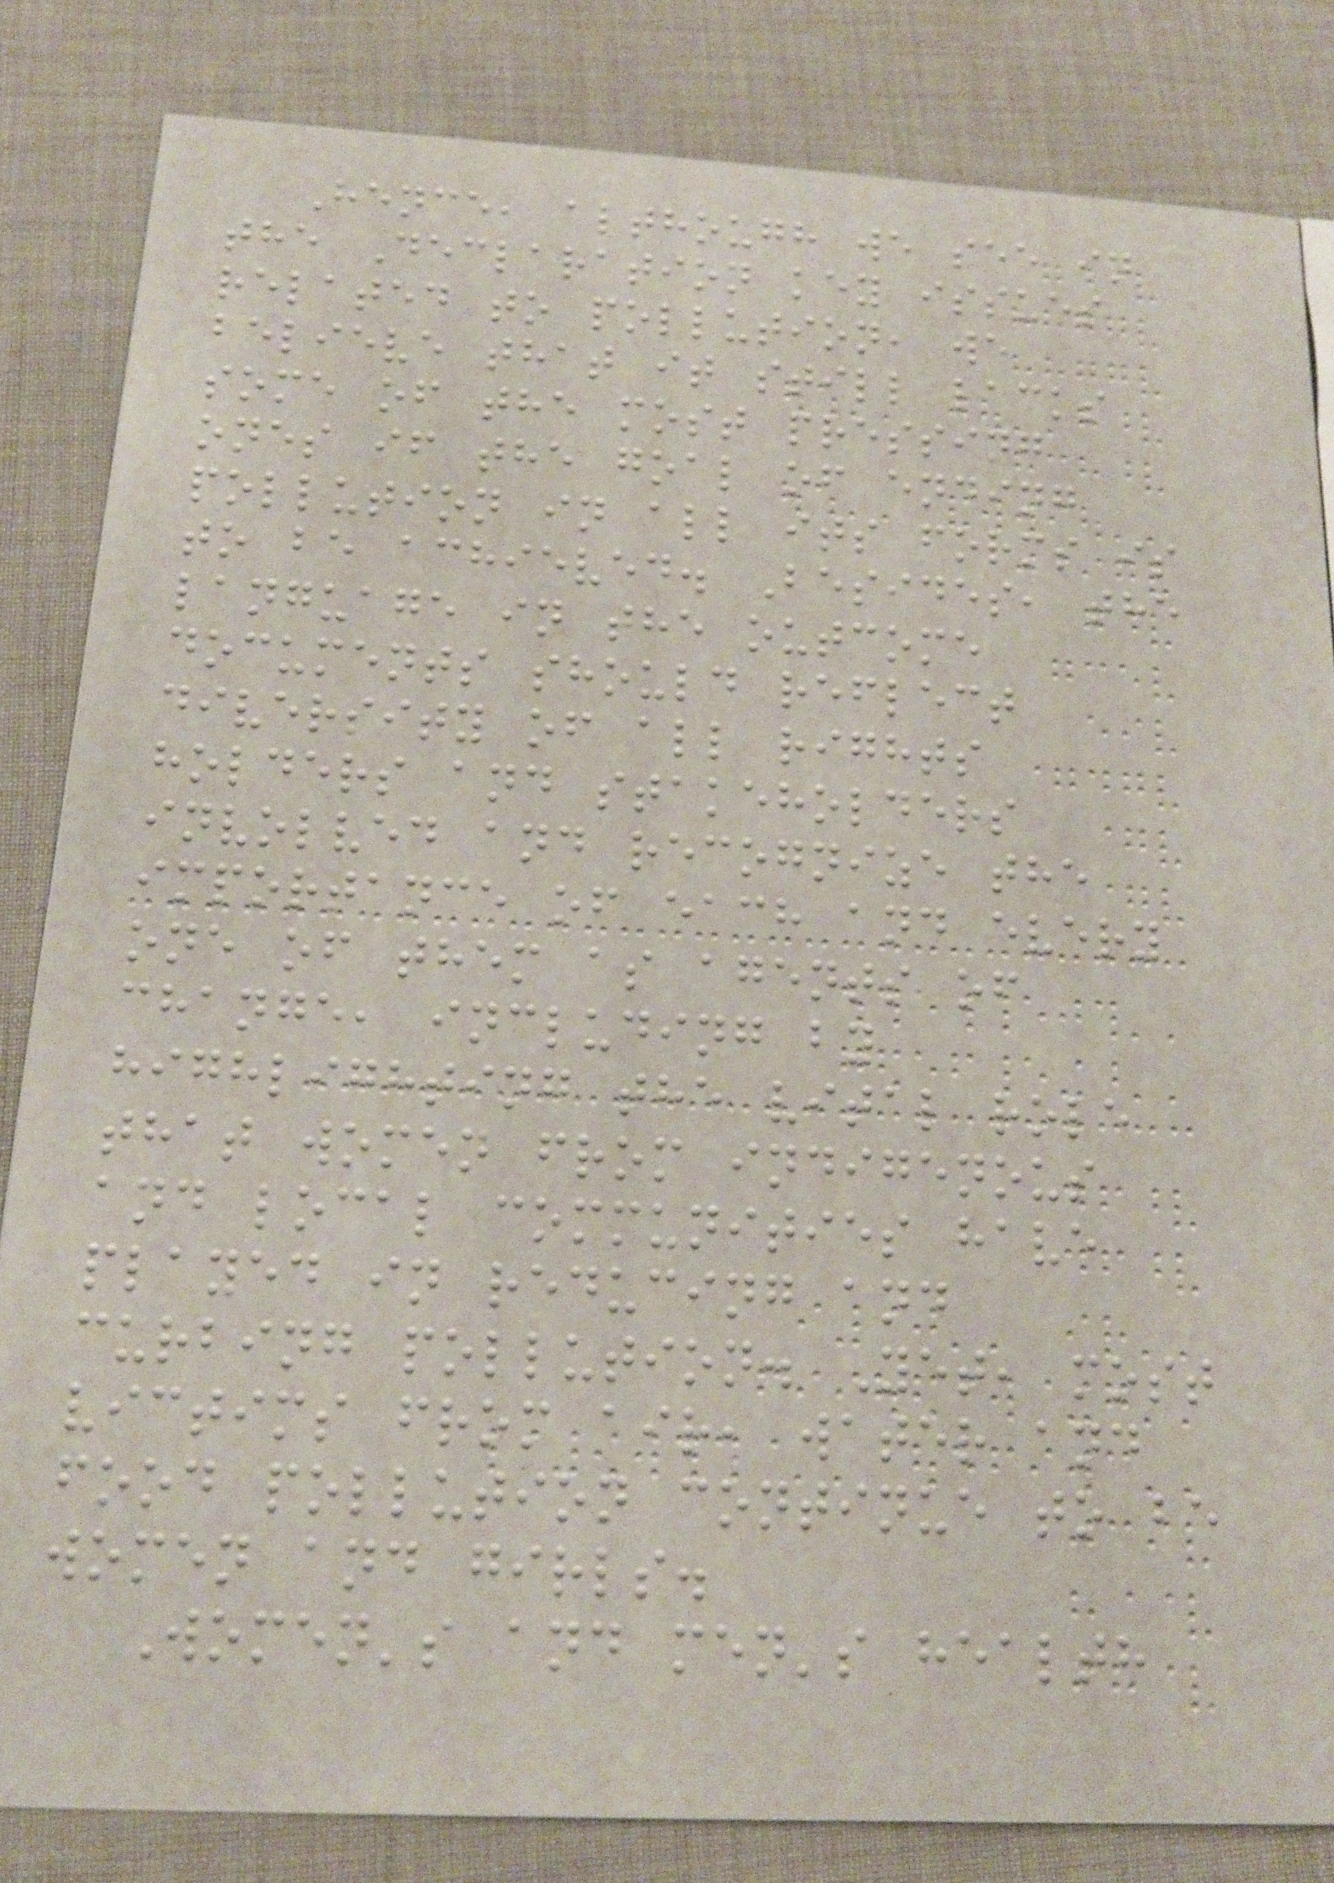Hence, although we see in
the Declaration key issues
related to pollution, we
believe that it still lacks
some of the most pressing
ones if the goal of ending
pollution in all its forms is
to be achieved. Besides, the
language in the outcome
documents should reflect
diversity of all rights
holders and stakeholders
involved and recognize the
importance of each and every
one of them as agents of
change, including by
highlighting the vital role
that women from indigenous
and local communities have
played in reducing and
curbing pollution. Yet, most
victims from air, water and
food pollution continue to be
women and girls.
Women's and men's health
